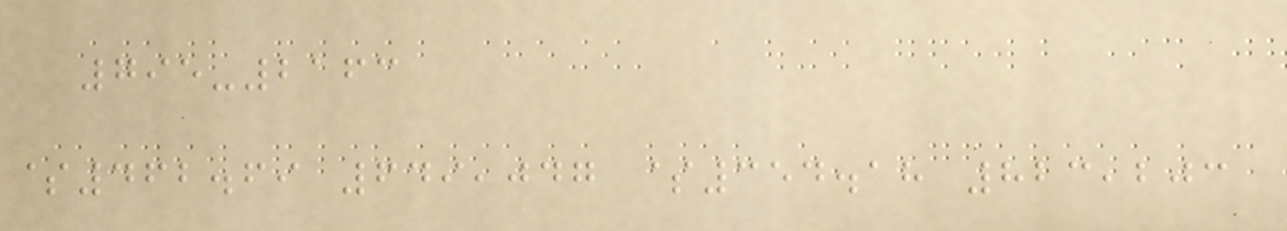795-2163
$462.69 649,047 $354.18 823,203
